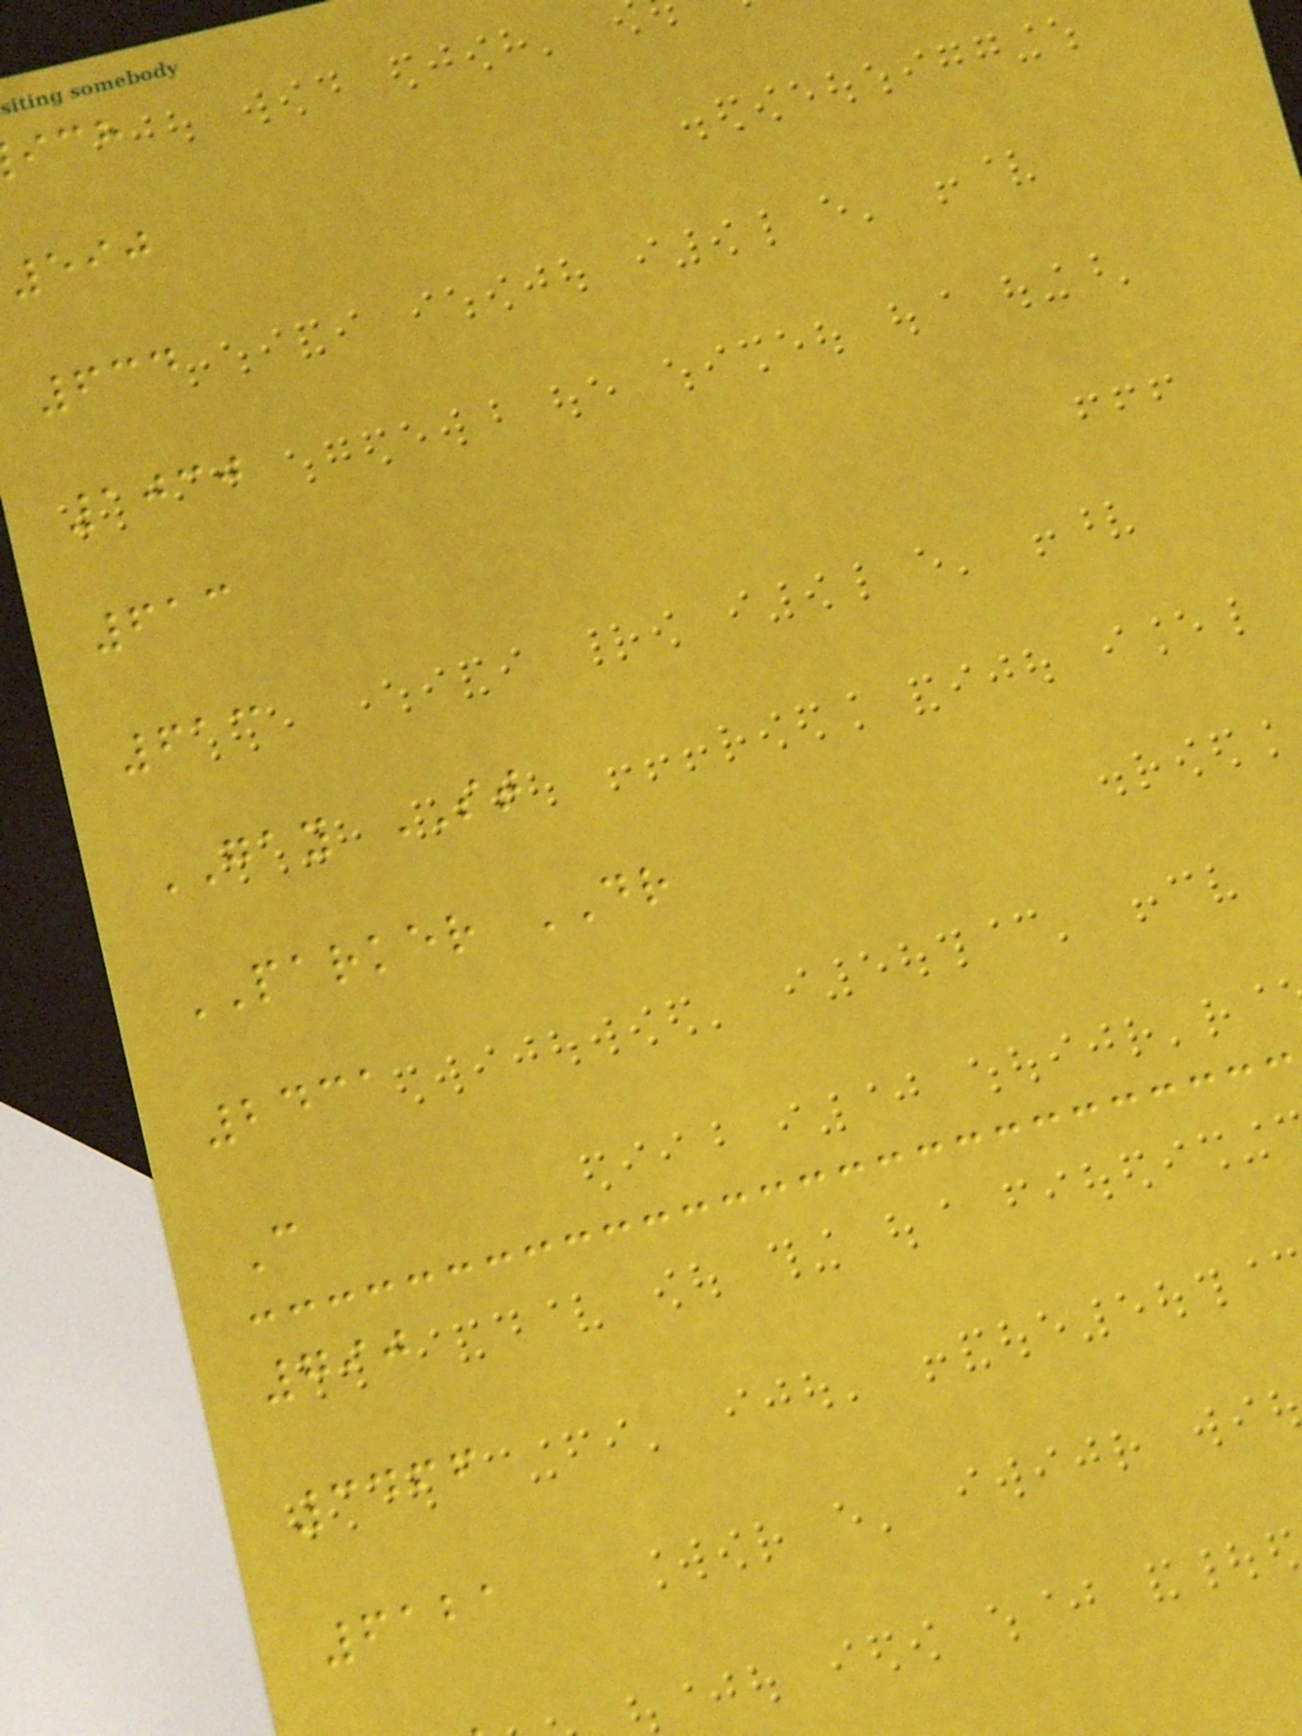590
634
1030
613
613
GAY ST
PARKER DR
2431
C
790
3466
6121
